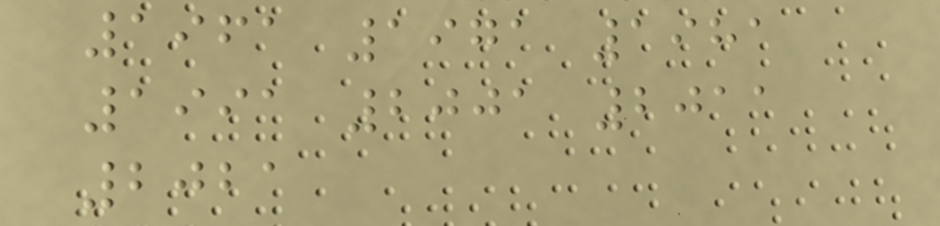1961 1971 1981
1991 2001 2011
2021
